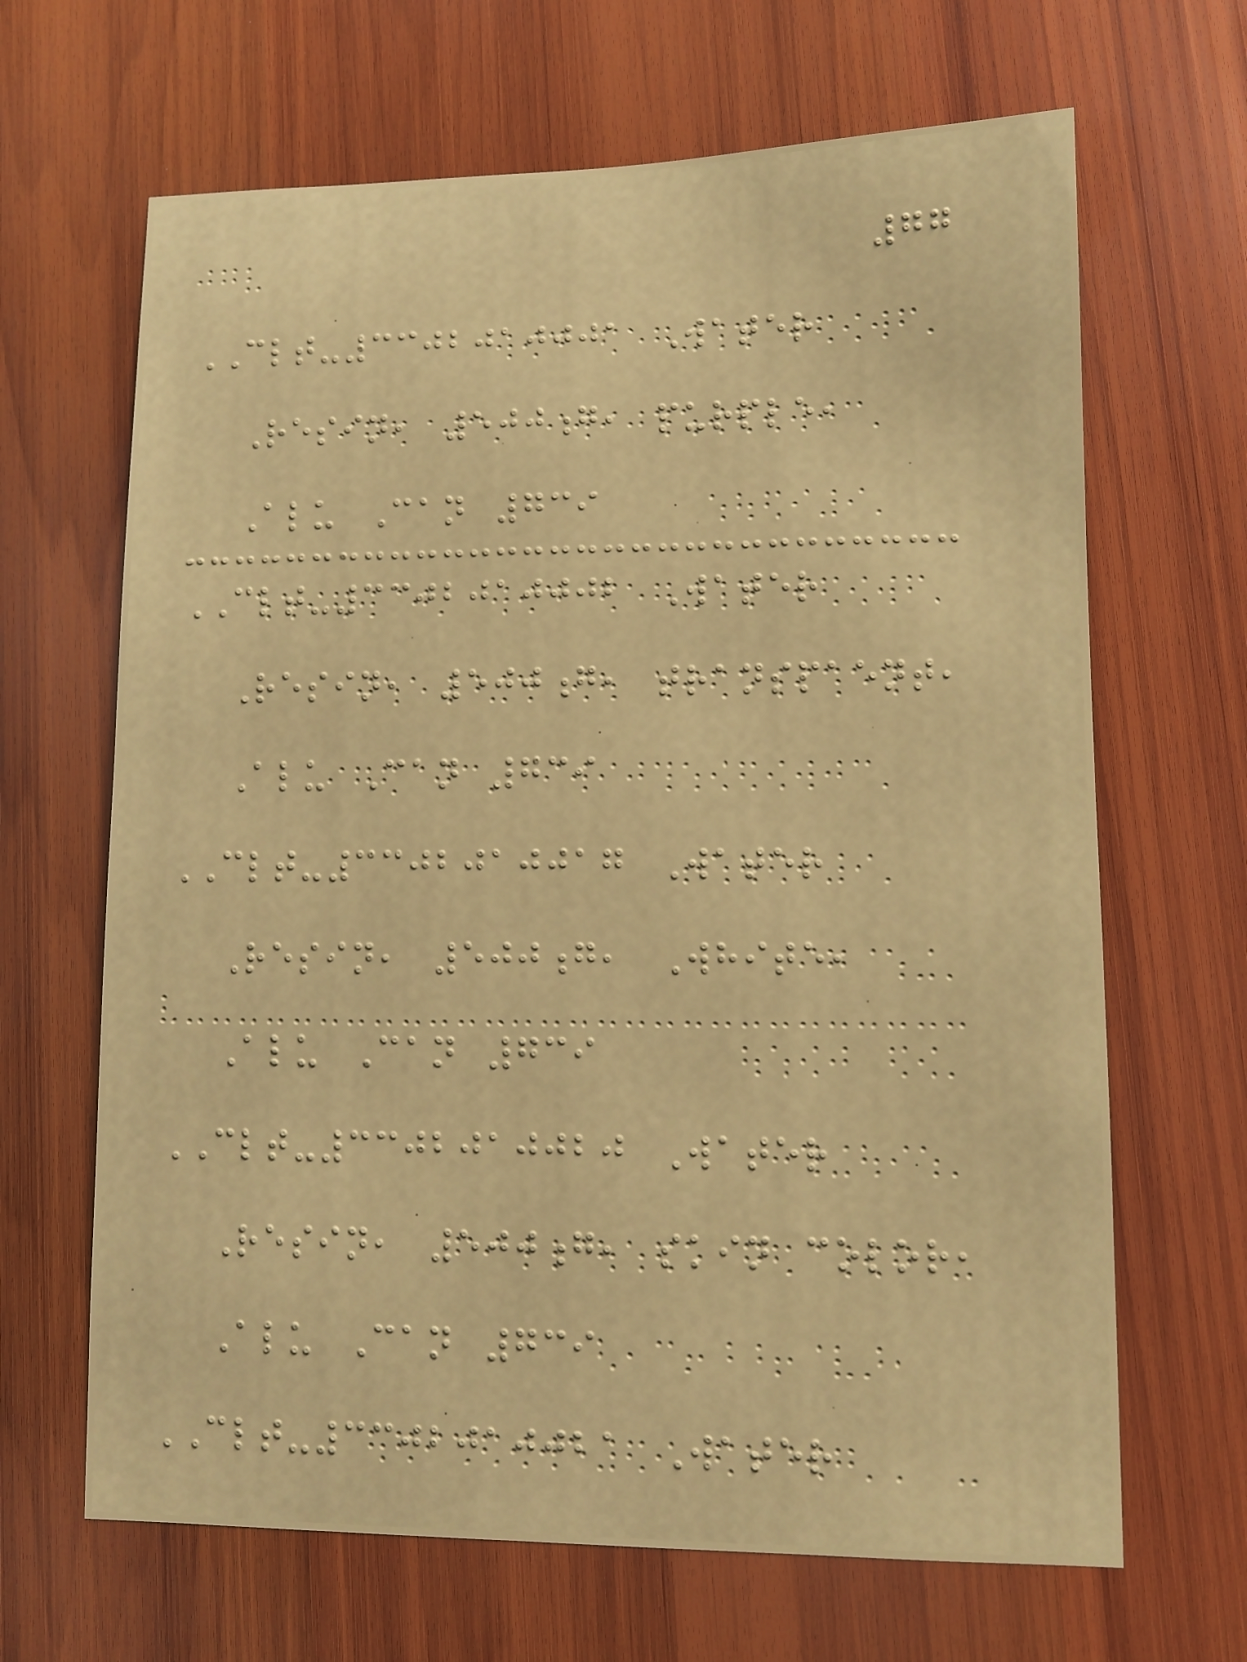77
CLT-3302010001 Water
Resin, 500g, purple,
Alu Can 739
CLT-3302010002 Water
Resin, 500g, transpaent,
Alu Can 739
CLT-3302010017 Water
Resin, 500g, White,
Alu Can 739
CLT-3302010020 Water
Resin, 500g, skin color,
Alu Can 739
CLT-3302010021 Water
